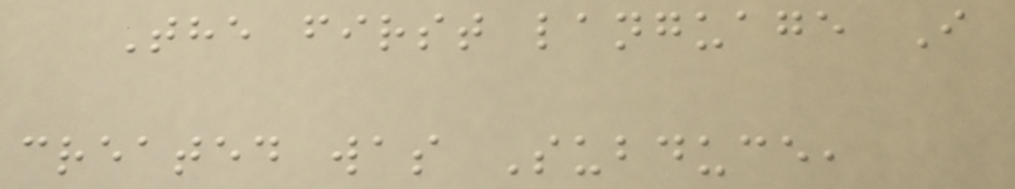The first language I
created was Subduce,
